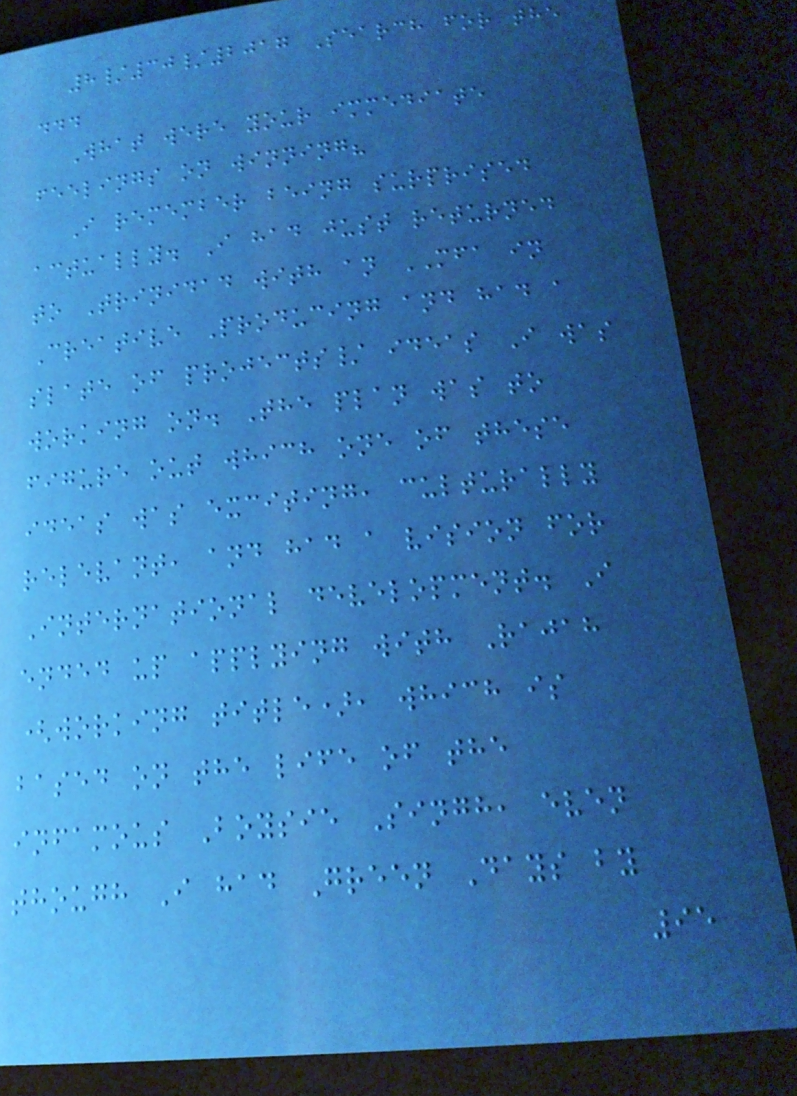8/30/2017 Search for the
...
What were your immediate
feelings on winning?
I remember being surprised
actually. I had just returned
to Trinidad with an MFA in
Creative Producing and had a
slate of projects/ ideas I was
working on. The plan was to
figure out which one of these
ideas was exciting, culturally
relevant, and had a vision for
International development. I
ended up applying with Rajah
(working title), which is
based on the life of the
infamous Boysie Singh, even
though I had Green Days by
95
